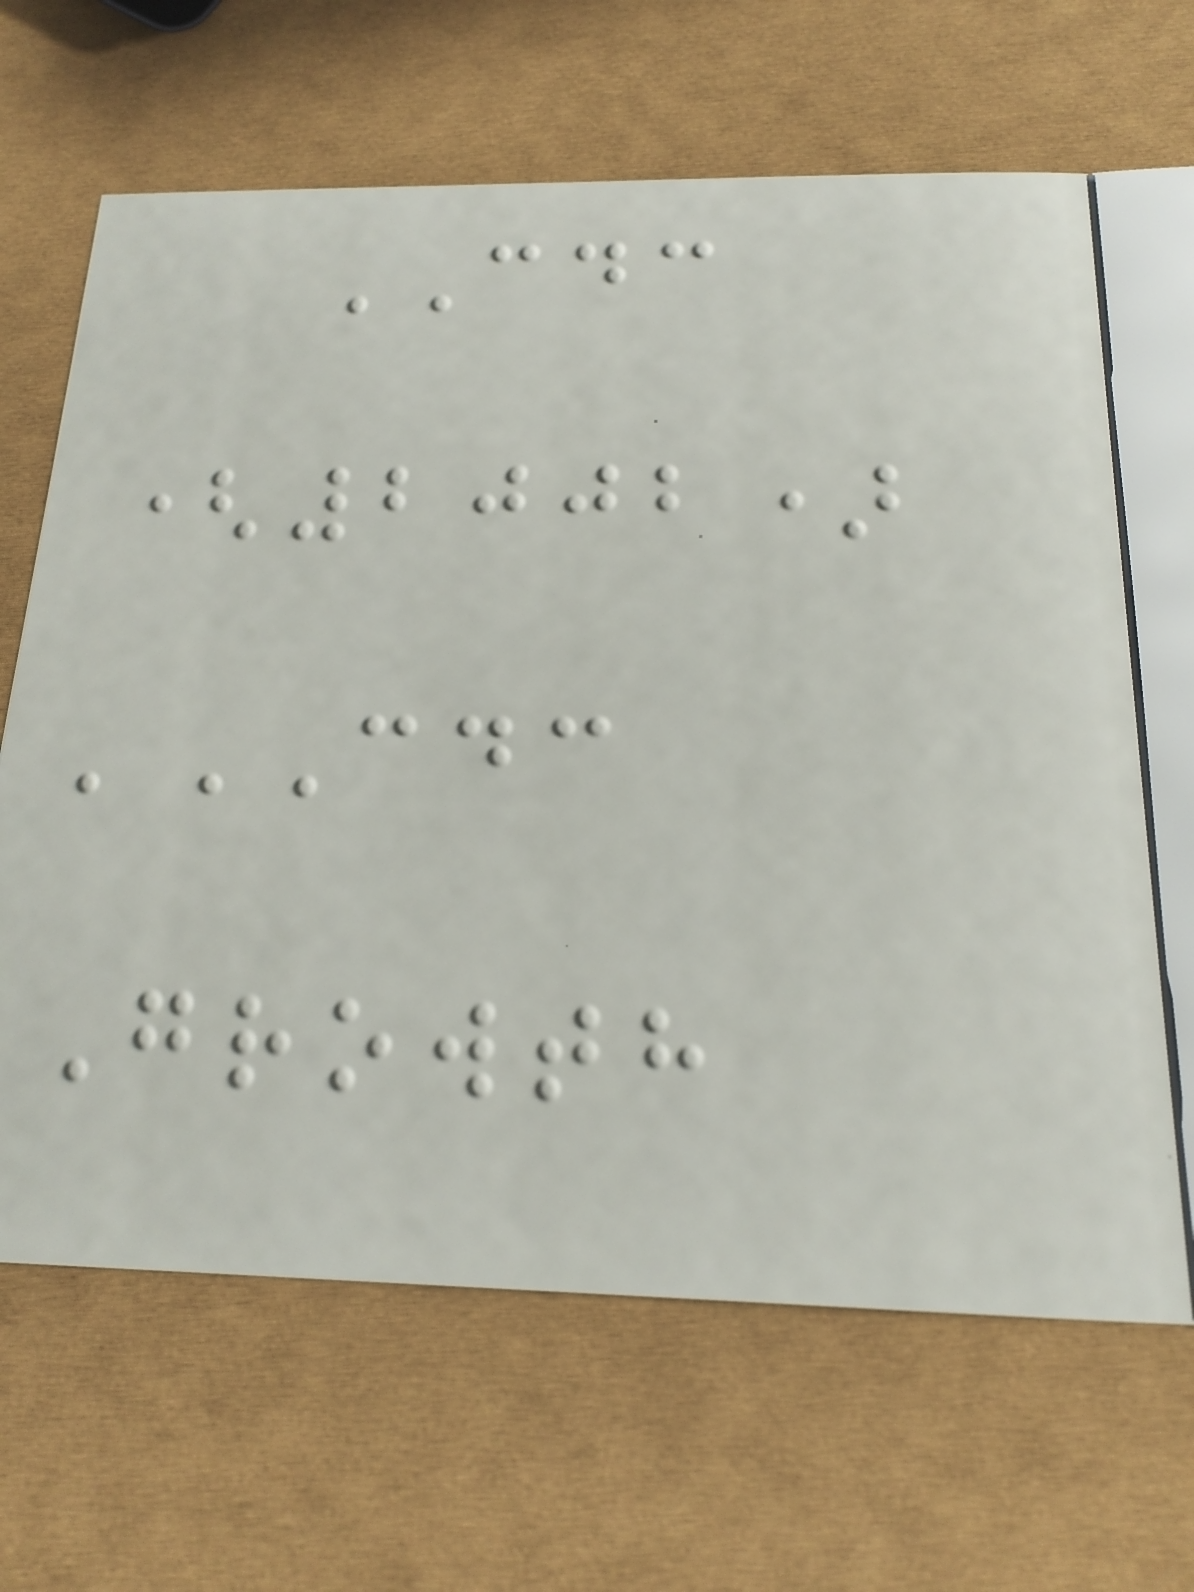CDC
(2002)
'CDC
Growth
